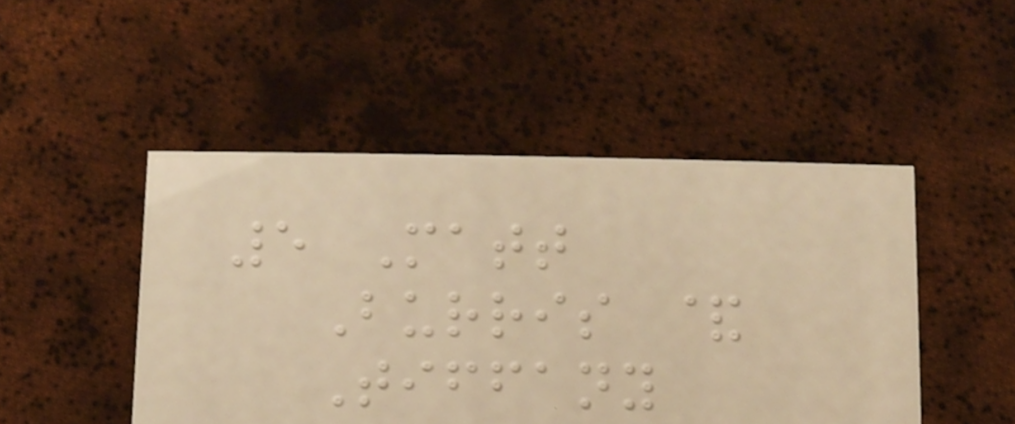5 Matt
Burris &
Tiffany
